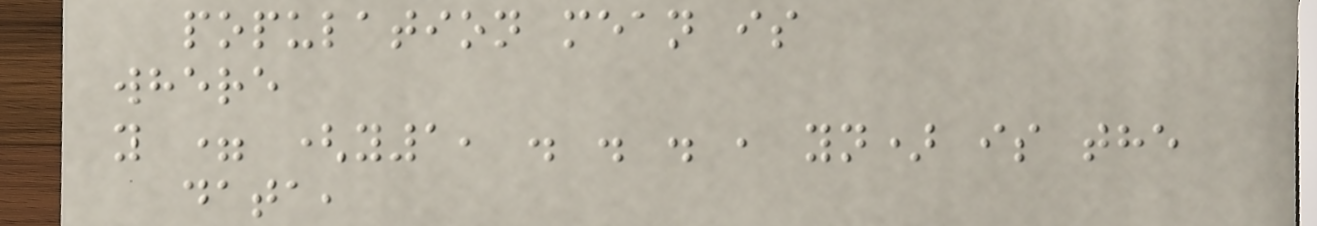population mean is
where
y = (y1, . . . , yn) is the
data,
